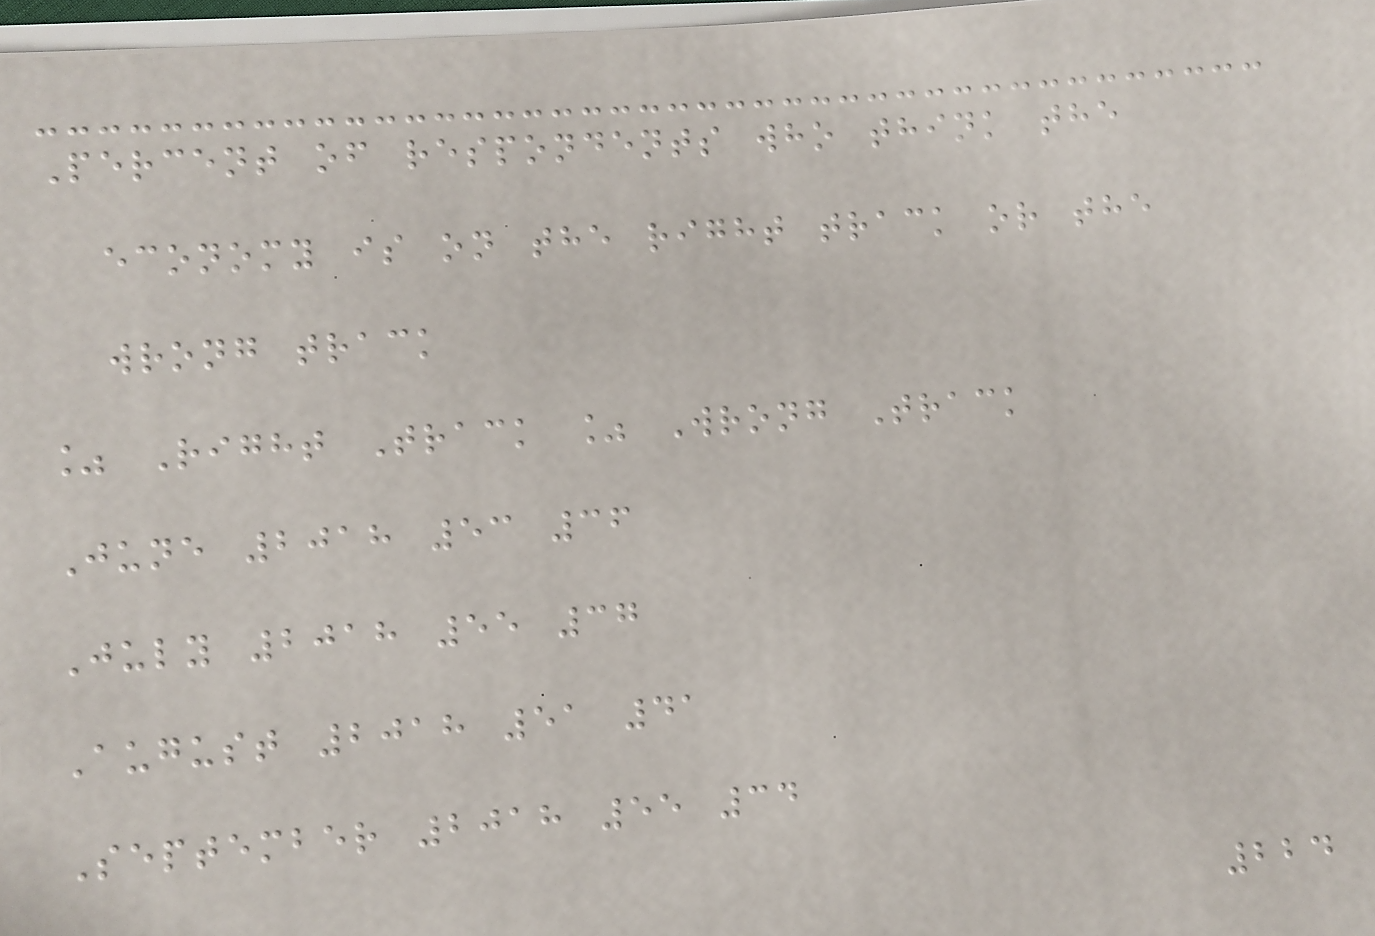Percent of respondents who think the
economy is on the right track or the
wrong track
% Right Track % Wrong Track
June 2018 53 36
July 2018 55 37
August 2018 51 41
September 2018 55 34
224
